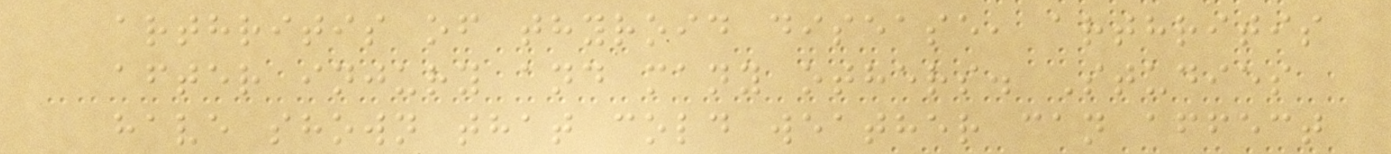arthritis of thyroid disease, arthritis
after injury and many others. Studies
have shown that cold weather can affect
